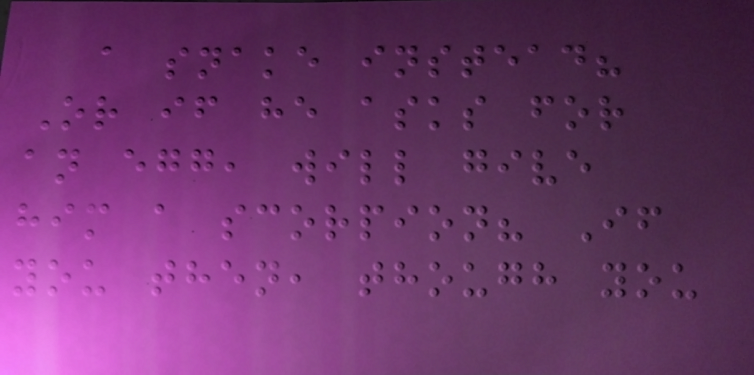a snake instead?
Or if he asks for
an egg, will give
him a scorpion? If
you then, though you
